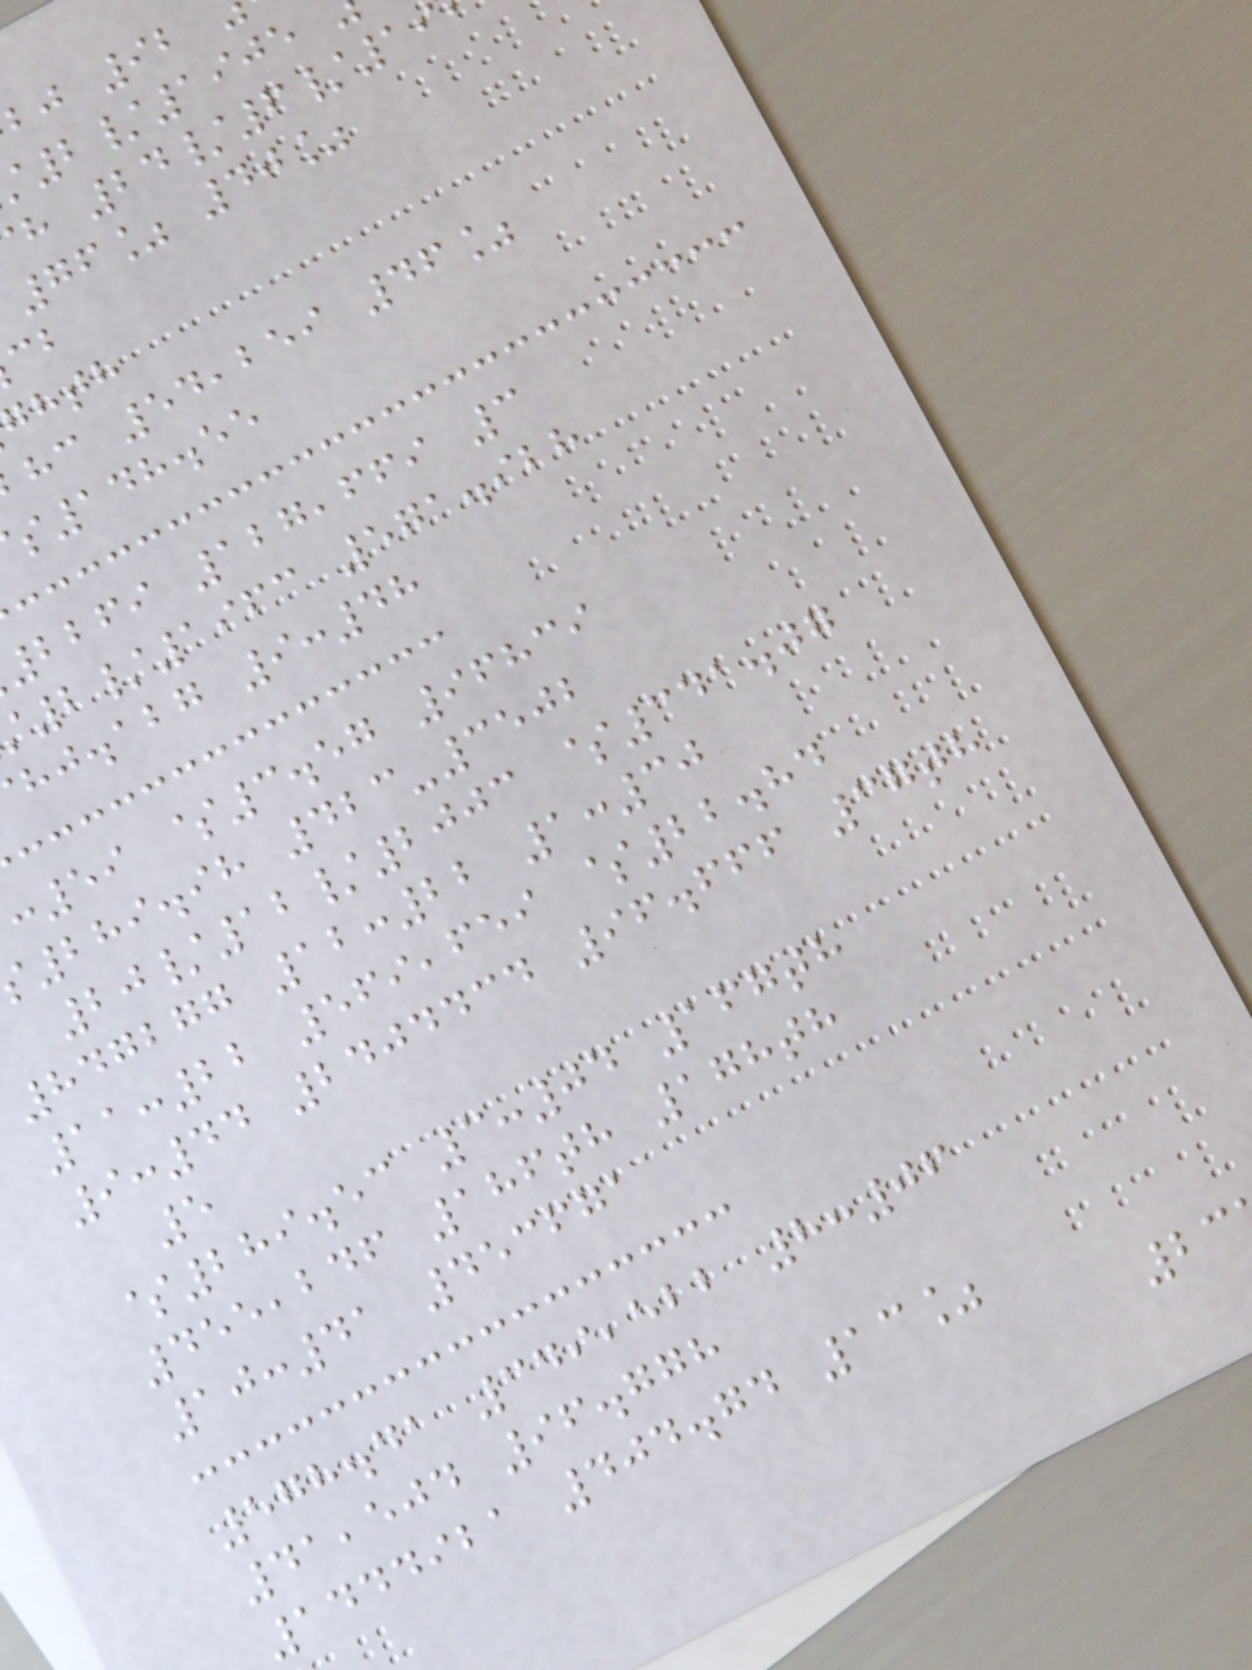2/1905
h 24/6/19
76% 40%
hc 54,259 46%
148.55
2269 127,669 3
2/1963 571.928
hj.abg 9:48
:59 $3.57 96839
289.98 423-3502
20/12/2003 $341.07
847277 12:22 1:30
11:22 569,659 $22.84
9:44 2404434 96.666 37th
5
$289.53 3:04 167th
455,246 186th 178th
10:41 453671
578.41 349,522 8:06
41,504 96.778
1444921 404.74 13%
